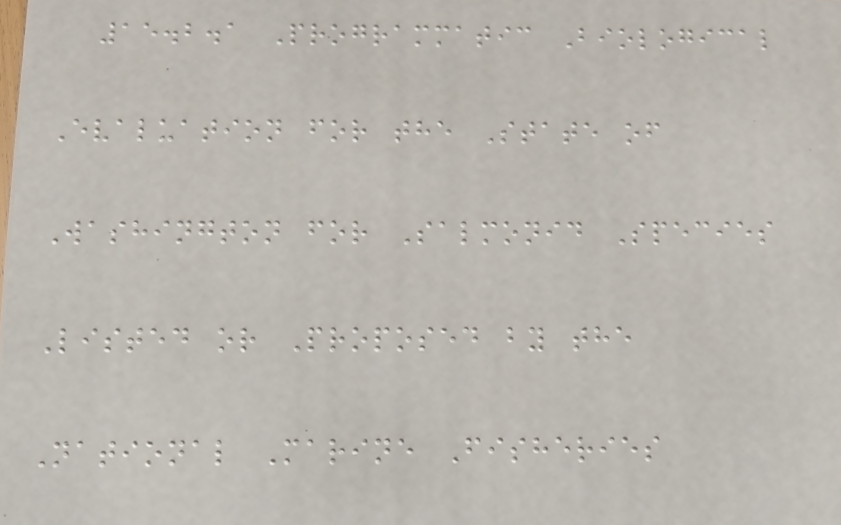15.2.1 Programmatic Biological
Evaluation for the State of
Washington for Salmonid Species
Listed or Proposed by the
National Marine Fisheries
